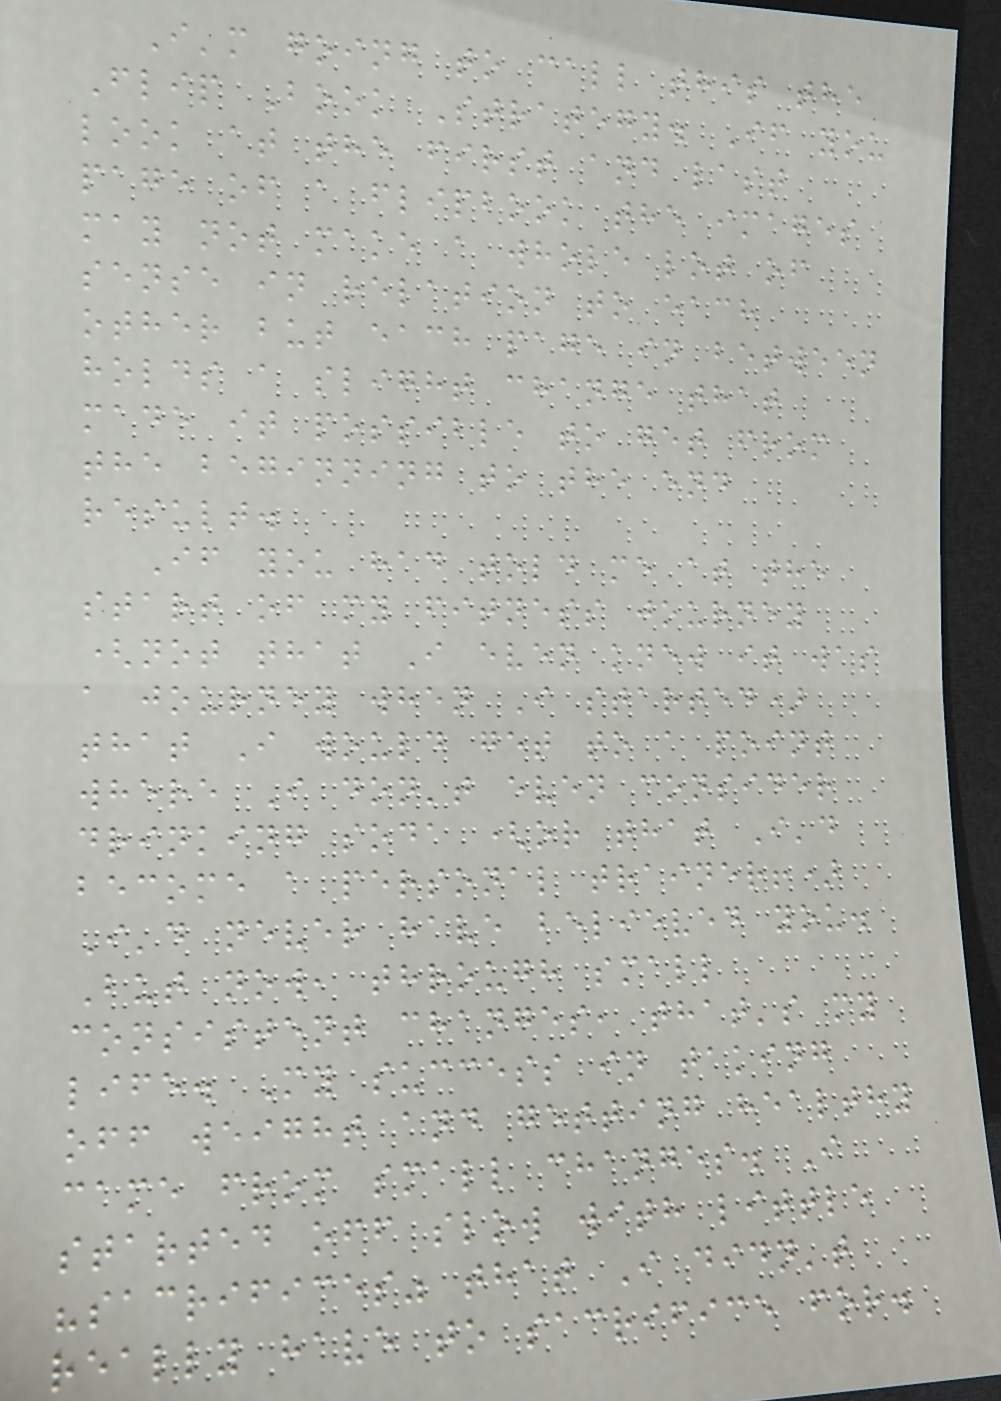I'm going to call this the
Flip Book Strategy. If you
look at the first and last
page of a flipbook the images
may not make a whole lot of
sense in relation to each
other but each page in between
holds a slight change that
made it possible to get from
the beginning to the end
result.
If you had told me at the
start of my fitness journey
(not that I even knew it was
a journey when I started)
that I would get to a point
where I don't even consider
drinking soda (or that I'd
become a personal trainer!)
I'd never have believed you.
But now, through small
consistent changes, that's my
life. My success in taking
off weight and getting healthy
came from small changes. I
started off slow with little
"sacrifices" that I didn't
really have to sacrifice for.
